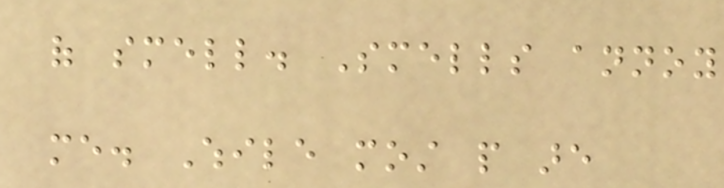of smell. Smells annoy
me. While most people are
